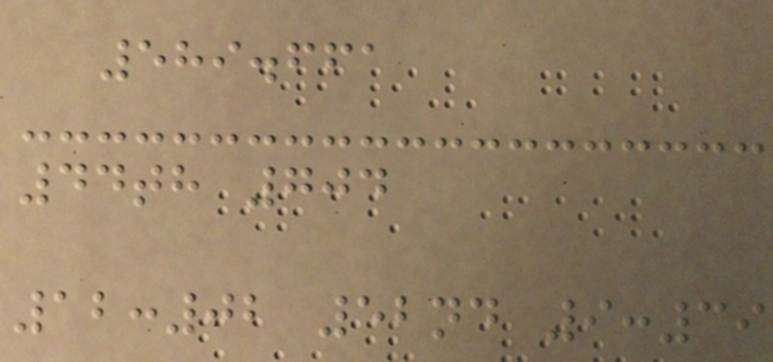589.661
44th 704
12:02 52nd 9:39
